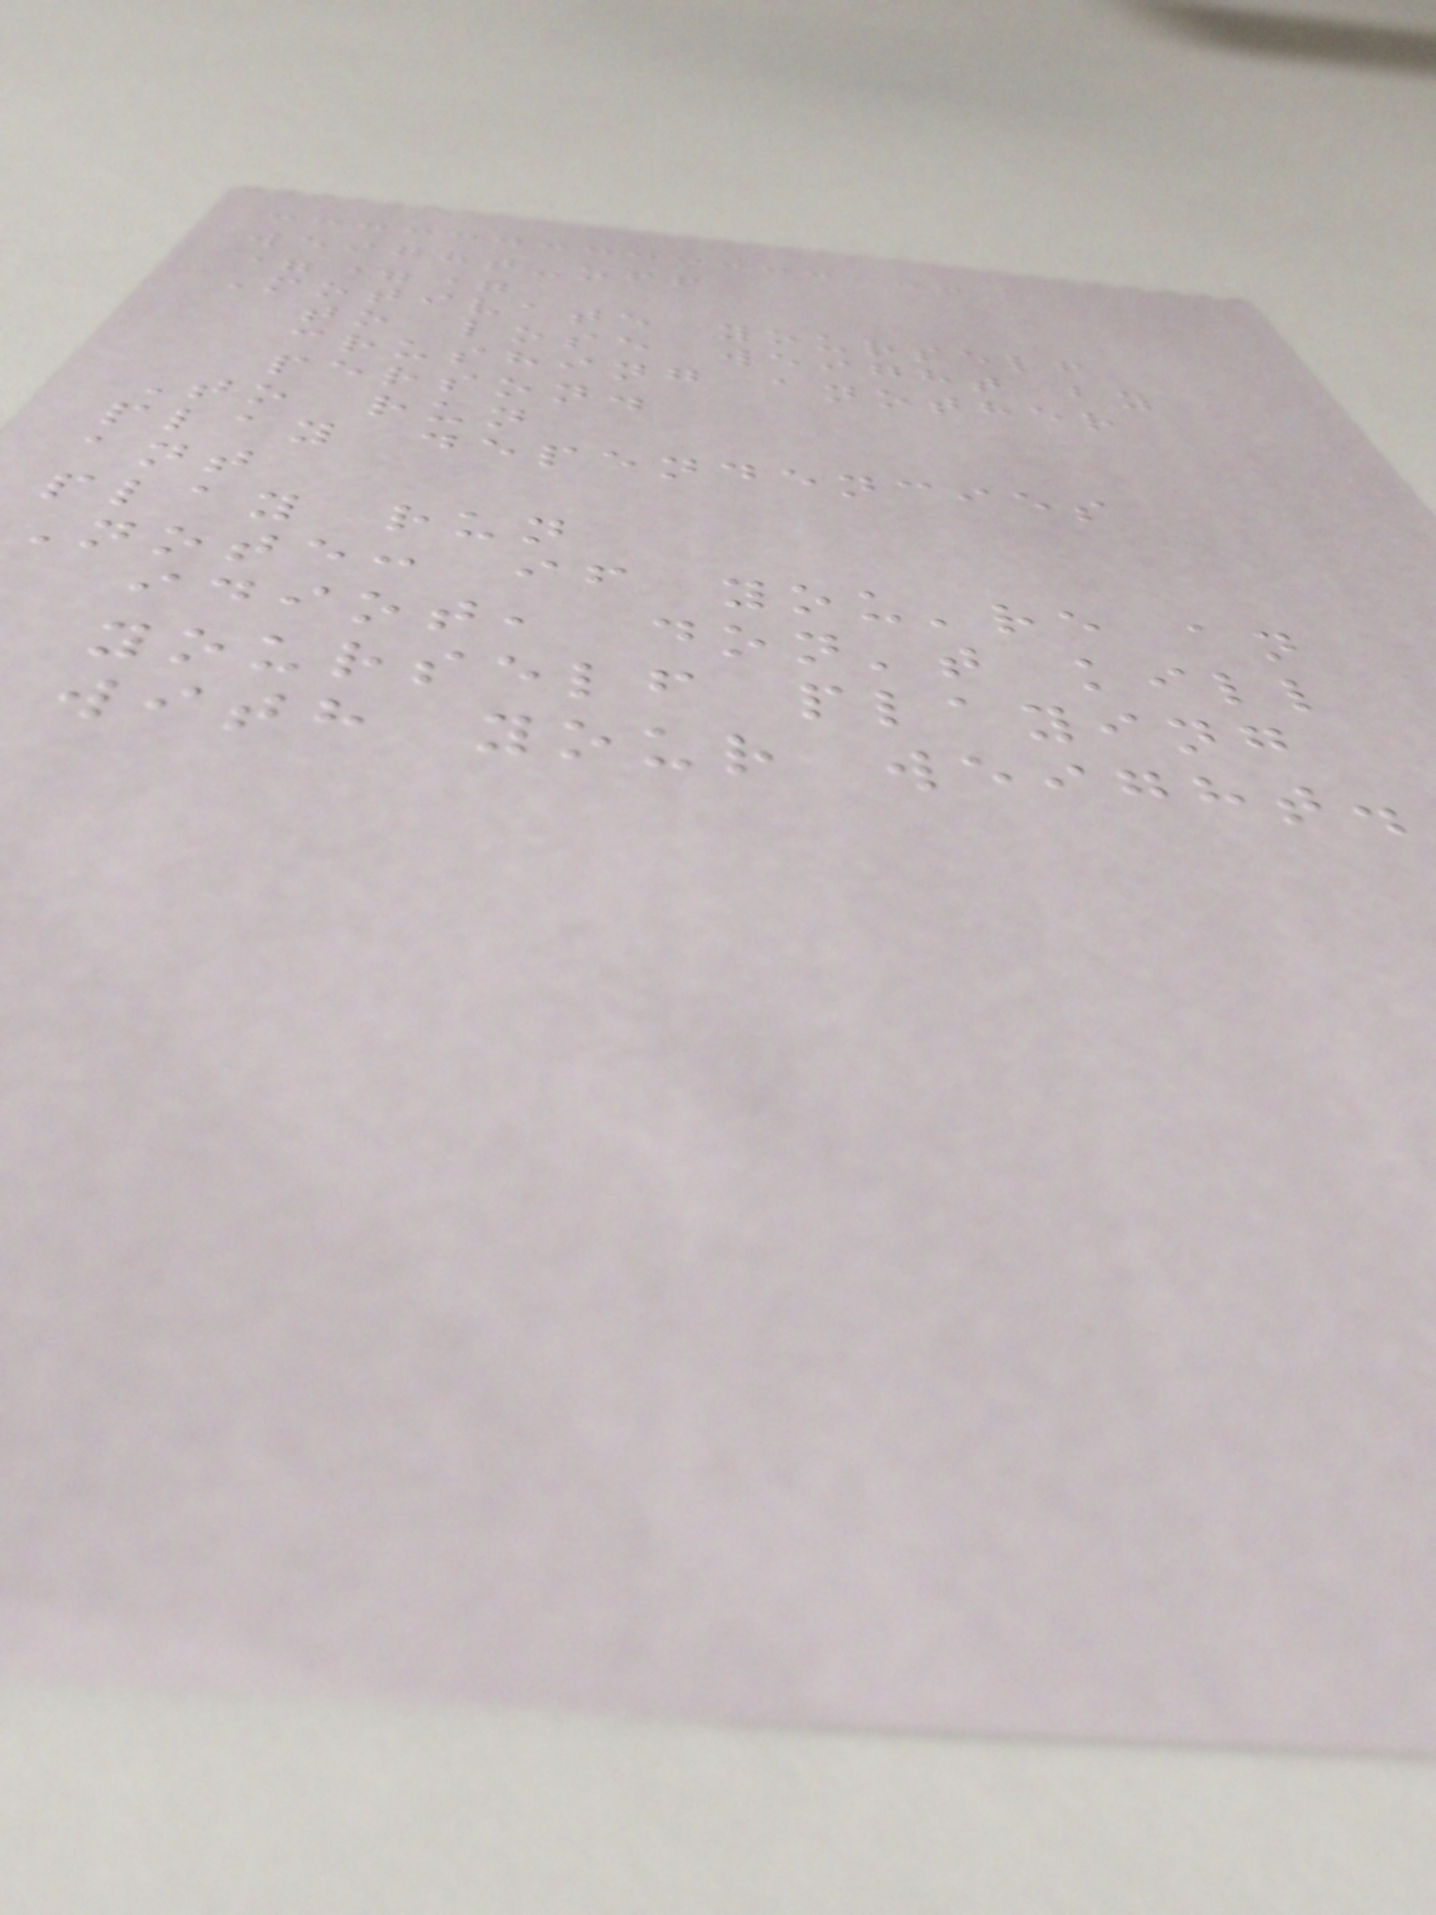weight-off
===
Motivate yourself
to lose weight by
crushing another
person.
To run
play dependencies
ant
play run
Note: if you're an
idiot, don't kill
yourself playing
with your weight.
